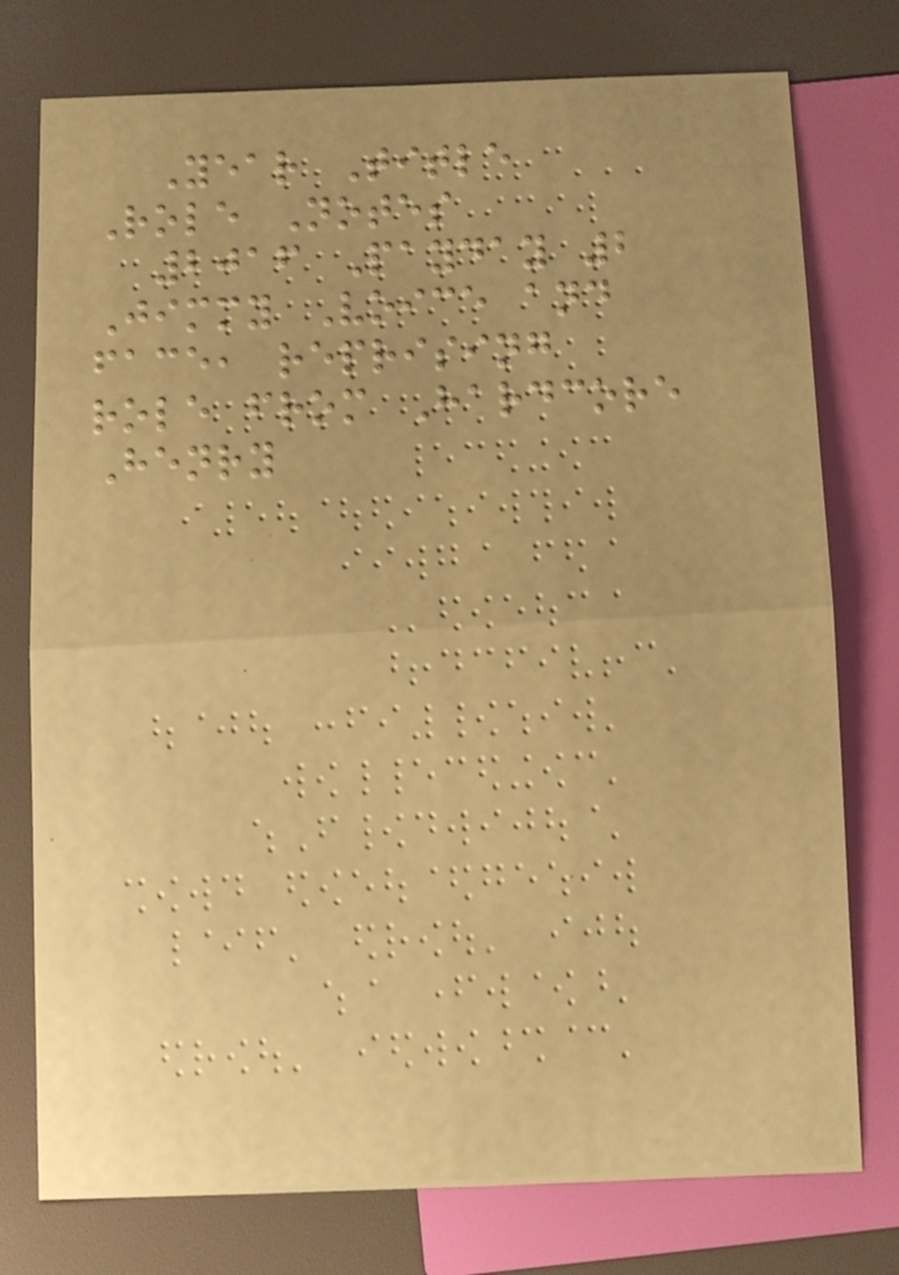Year Title
Role Notes
2016 Payday 2
Jimmy Voice and
face, reprising
role from Hardcore
Henry
